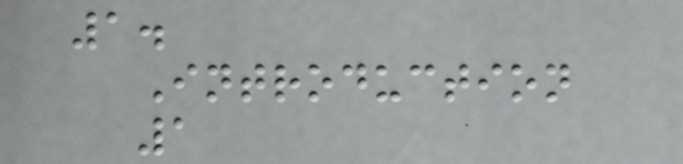1.
Introduction
1
